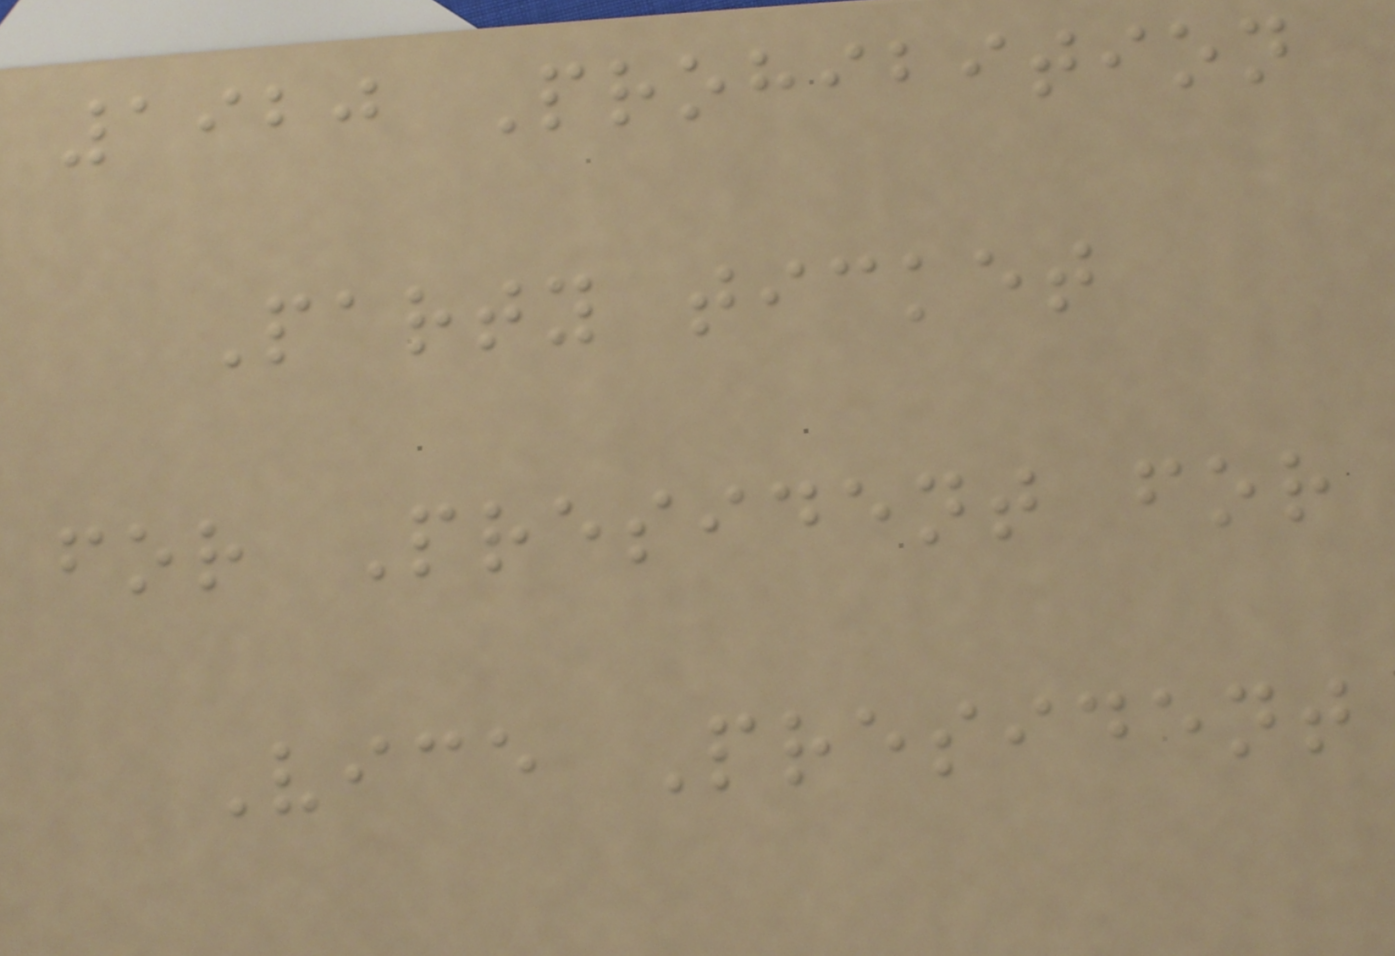1920 Prohibition
Party ticket
for President for
Vice President
